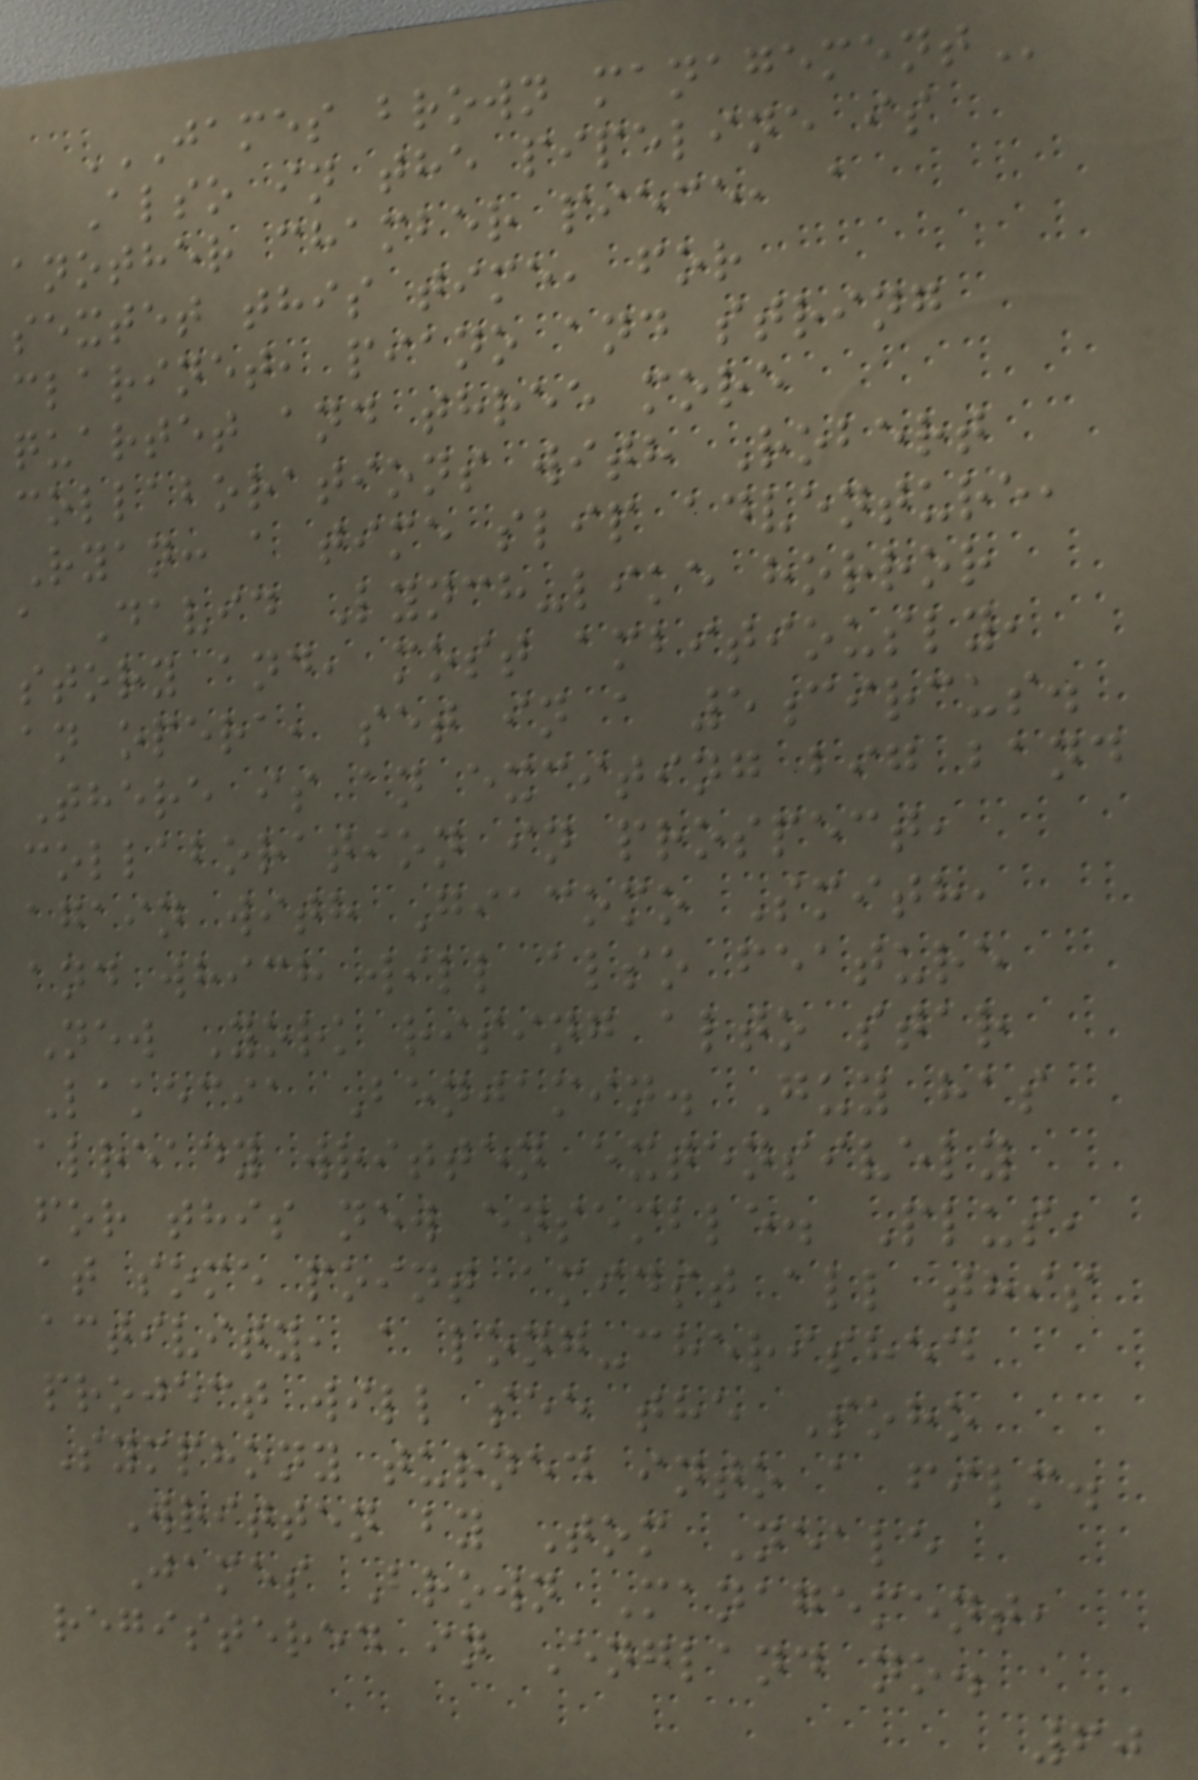JAMES BROWN MANAGEMENT
Also in the pipeline is
another chamber piece, a
sextet this time, for
clarinet, piano and string
quartet and three more
collaborations with Robert
Ryan: a time slip adventure,
a David Lynch-like horror
story and, most ambitiously,
an opera, set in a 5circus.
There is an exciting big band
collaboration in prospect,
again with Giacomo Smith,
and which will also feature
New York rising alto star
Lakecia Benjamin. Guy has
already written extensively
for this new ensemble. Plus,
at some point amidst all this
activity, a long-cherished
project will see the Soho
Symphony turned into a film.
Written by Tom Neale
James Brown Management,
registered in England no.
60
